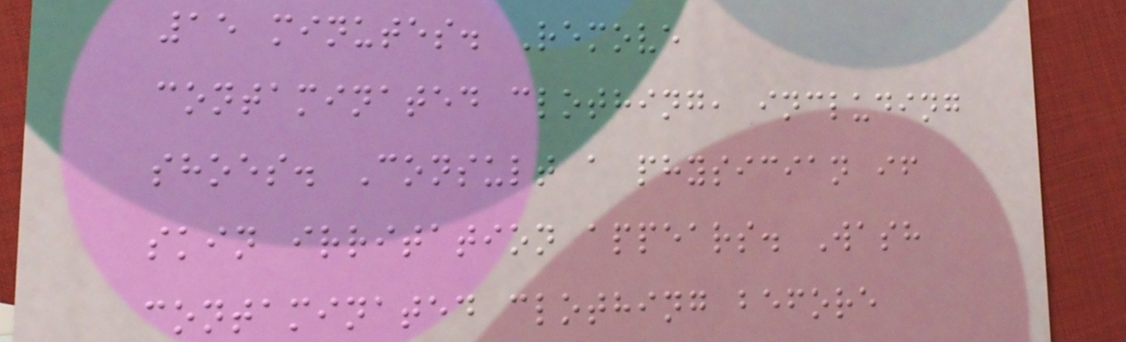15 minutes. Remove
contaminated clothing, including
shoes. Consult a physician if
skin irritation appears. Wash
contaminated clothing before
